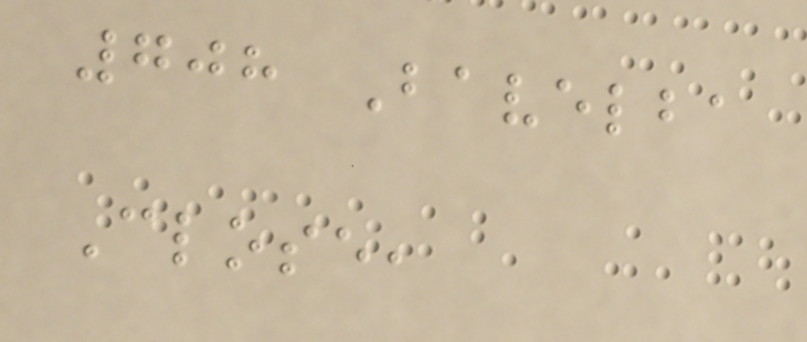708 Bavelba
Close,
